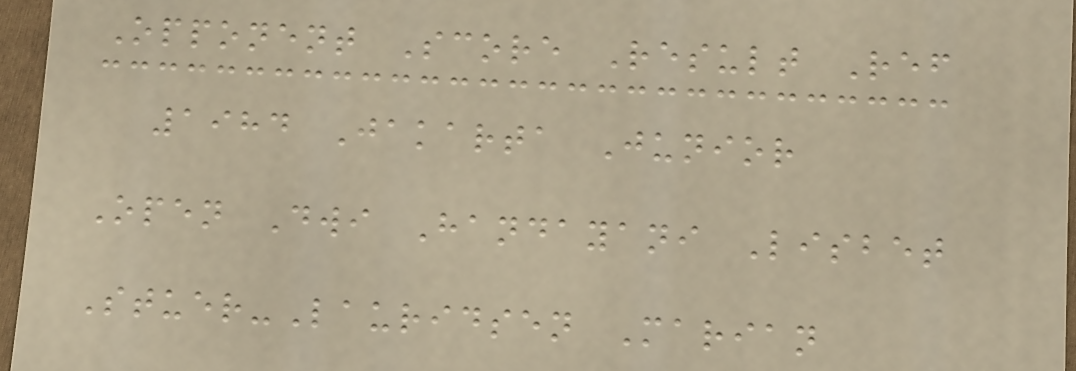Opponent Score Result Ref
1984 Jakarta Junior
Open Dwi Handayani Lisbet
Stuer-Lauridsen Marian
